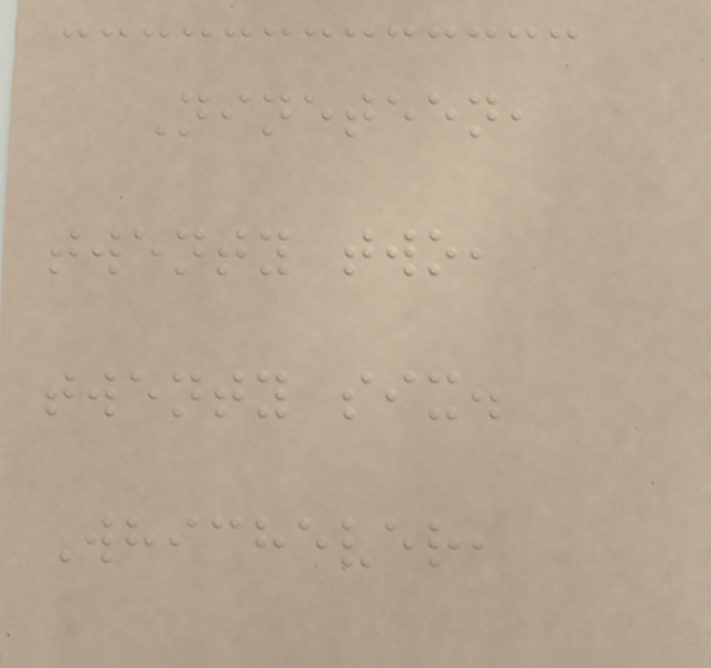Nineteen,
twenty two,
twenty six.
Whichever,
